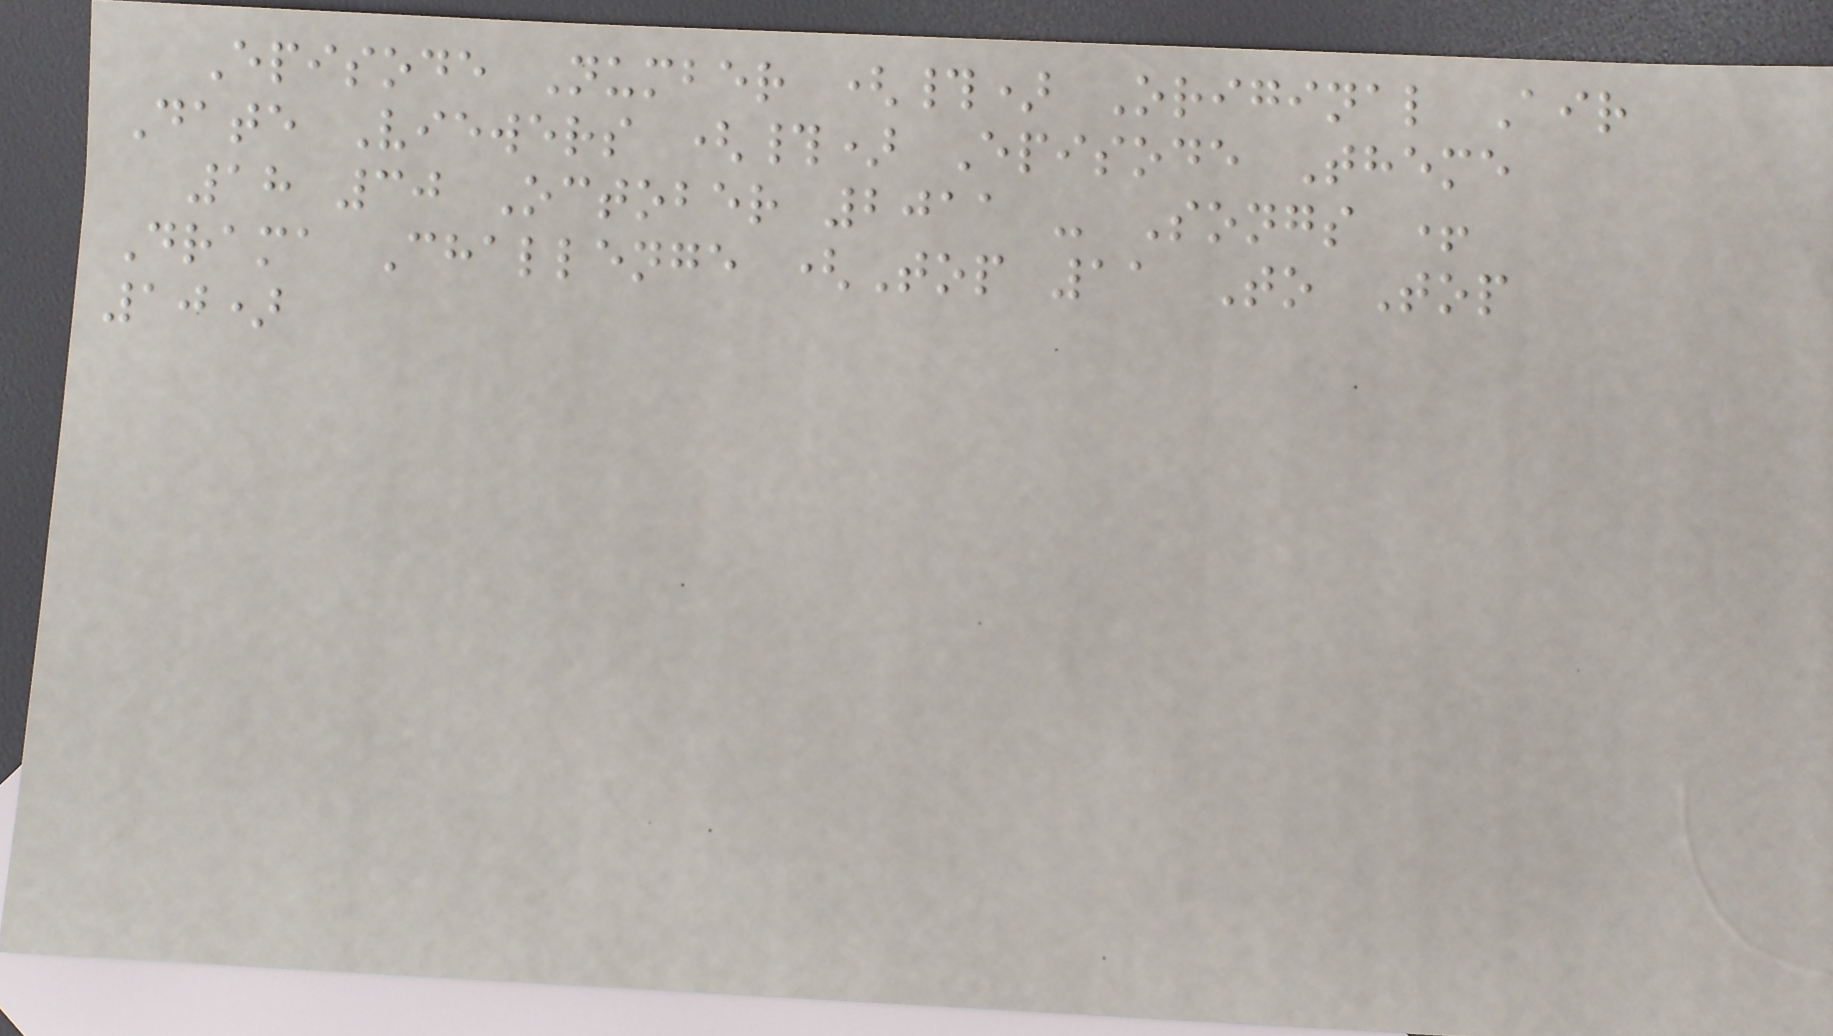Episode Number (#) Original Air
Date Viewers (#) Episode Theme
18 30 October 2011 - Songs +
Drama Challenge (Top 11 To Top
10)
